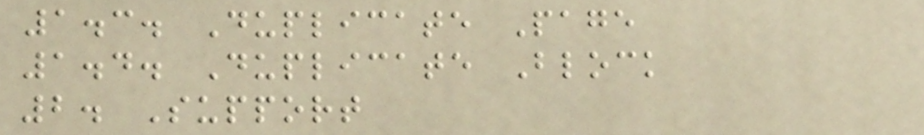1.3. Duplicate Page
1.4. Duplicate Block
2. Support
